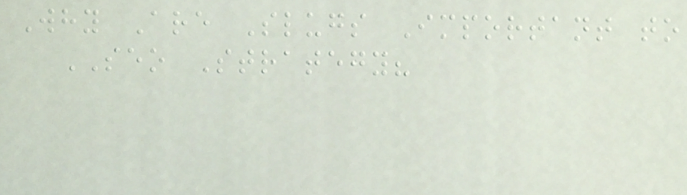Why Are Slugs Important to
SEO Strategy?
